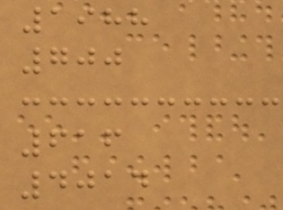1988
700
616
4014
